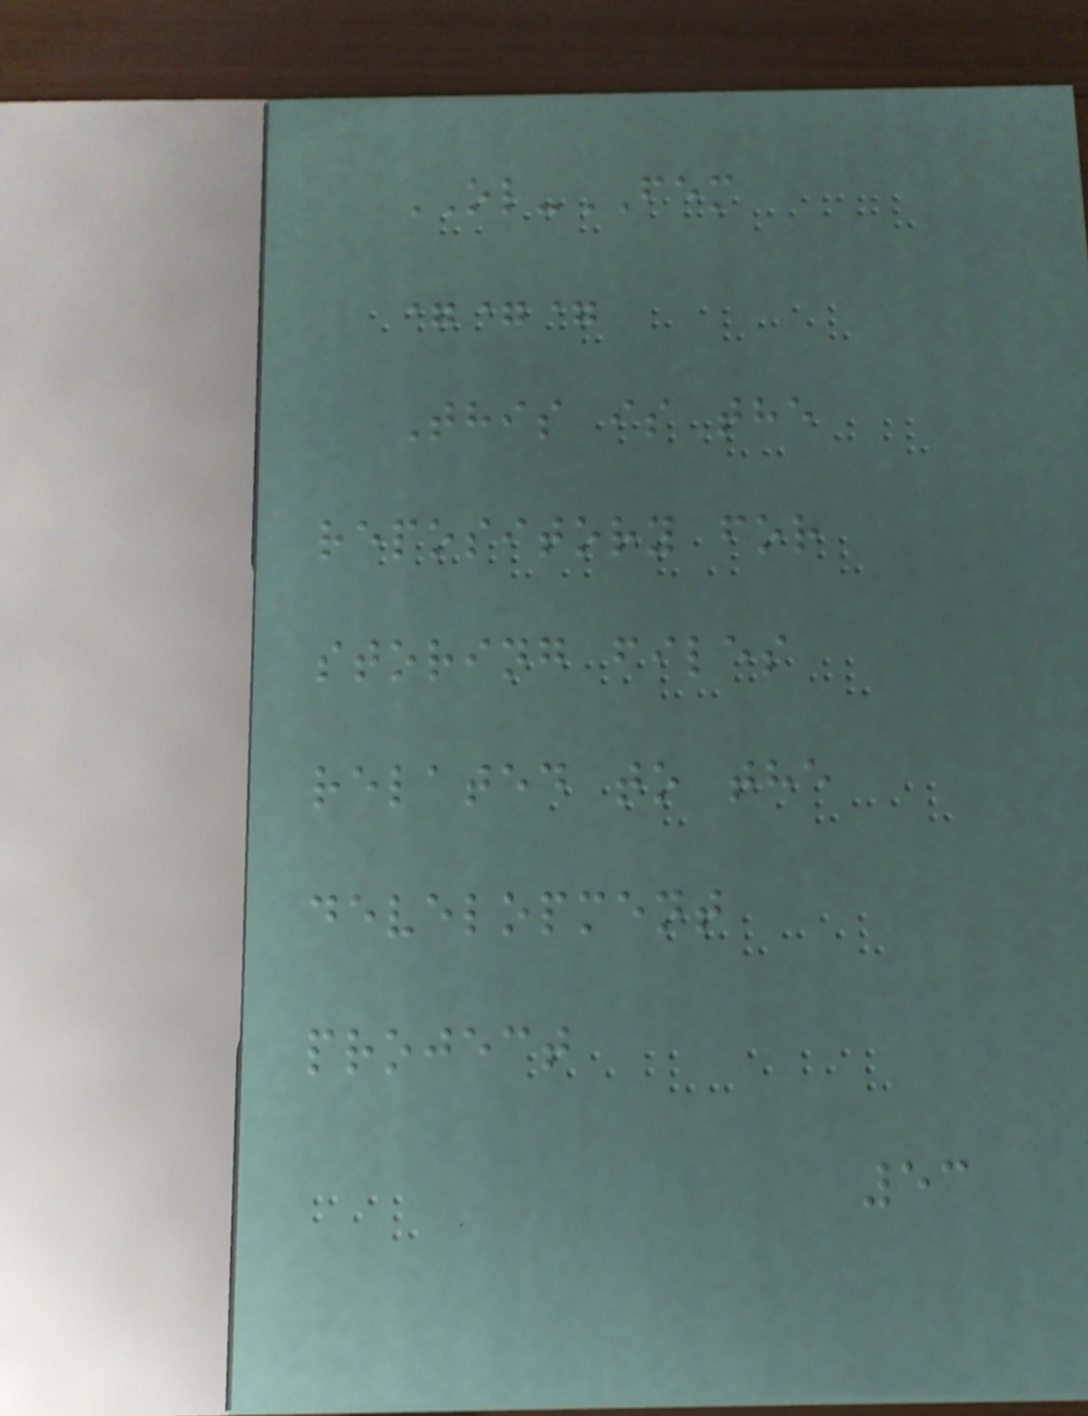OL-FEM
===
This is the
repository for
storing files
related to the
development
project
53
